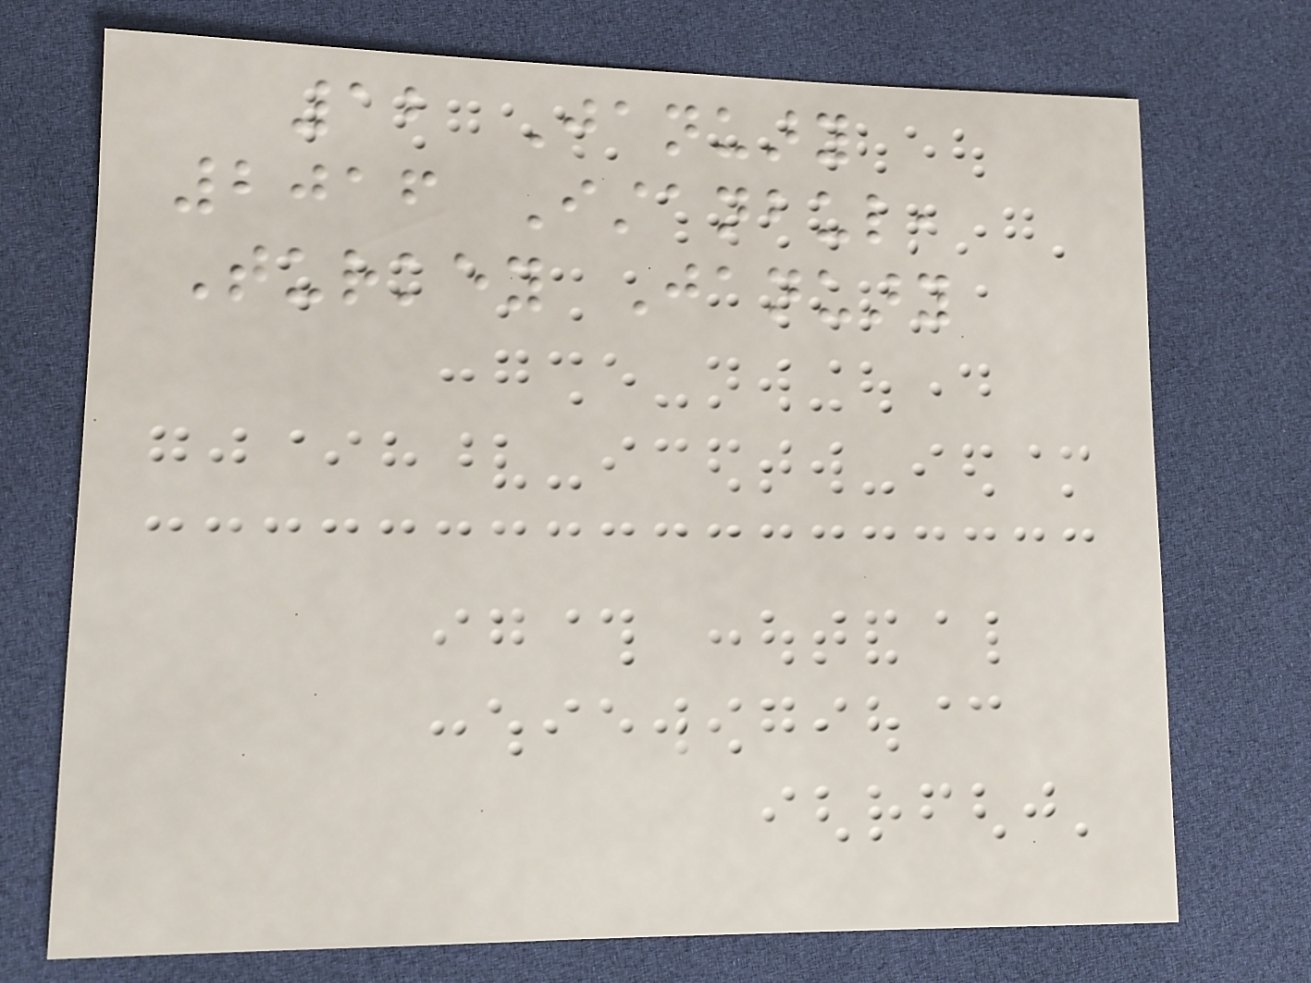12 January
2016 Istanbul,
Turkey January
